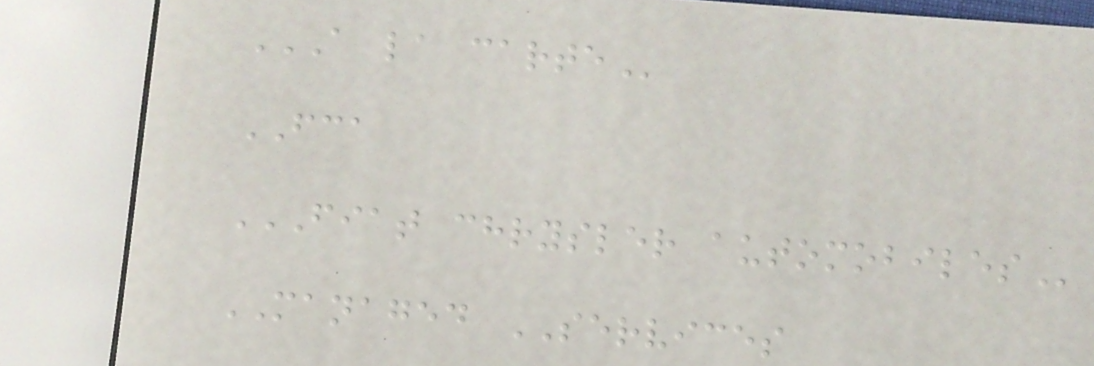A LA CARTE
FCA
FIAT CHRYSLER AUTOMOBILES
MANAGED SERVICES
